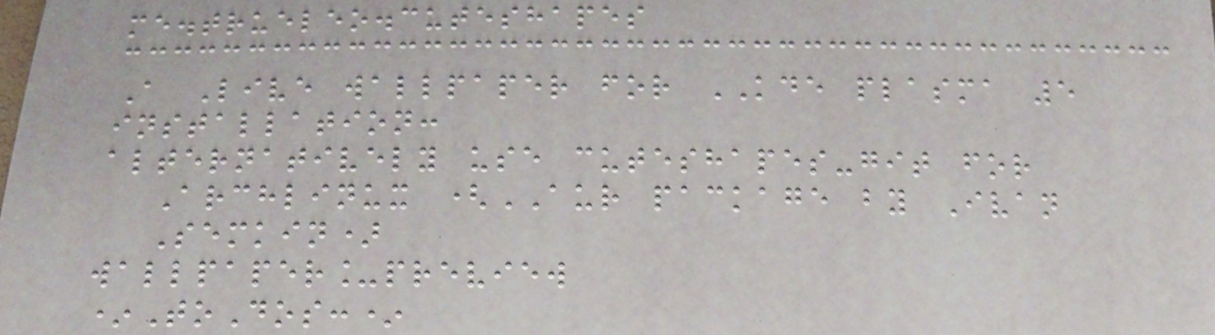me.trueleo.cuteshapes
A Live wallpaper for KDE plasma 5
installation:
alternatively use cuteshapes-git for
Archlinux (AUR package by Ivan
Semkin)
wallpaper_preview
*ToDos:*
